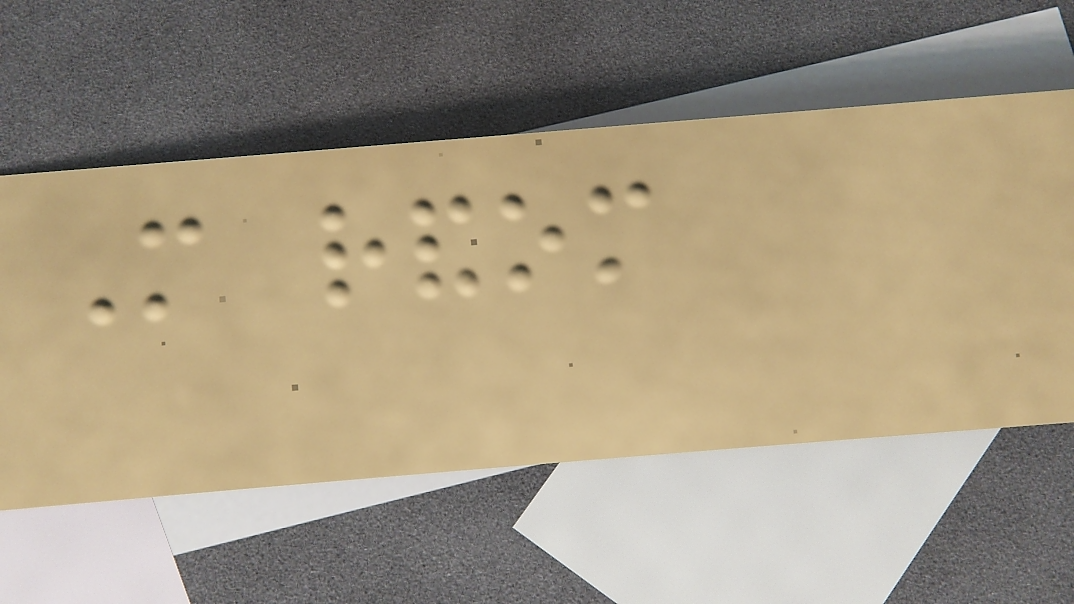More random
